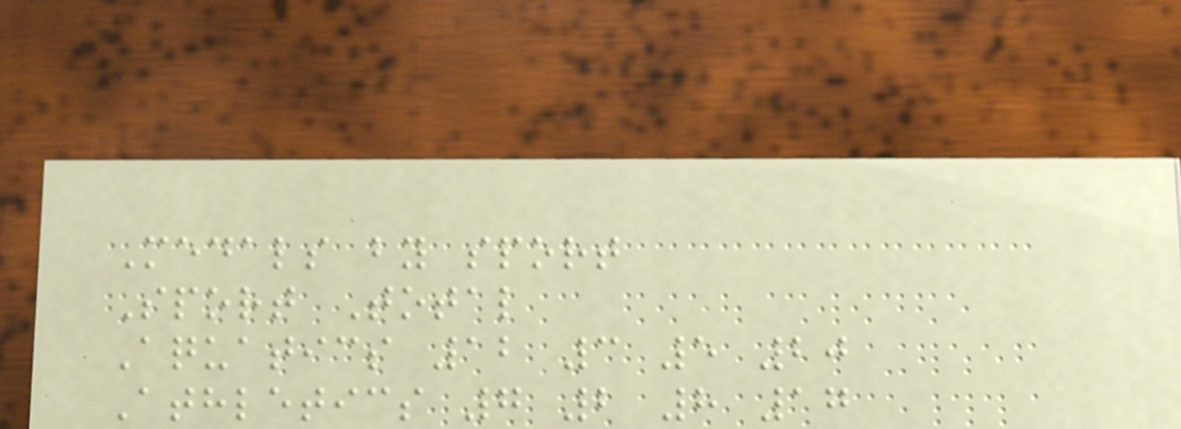Medals by sport
Sport Total
Aquatics 12 3 5 20
Athletics 7 2 8 17
